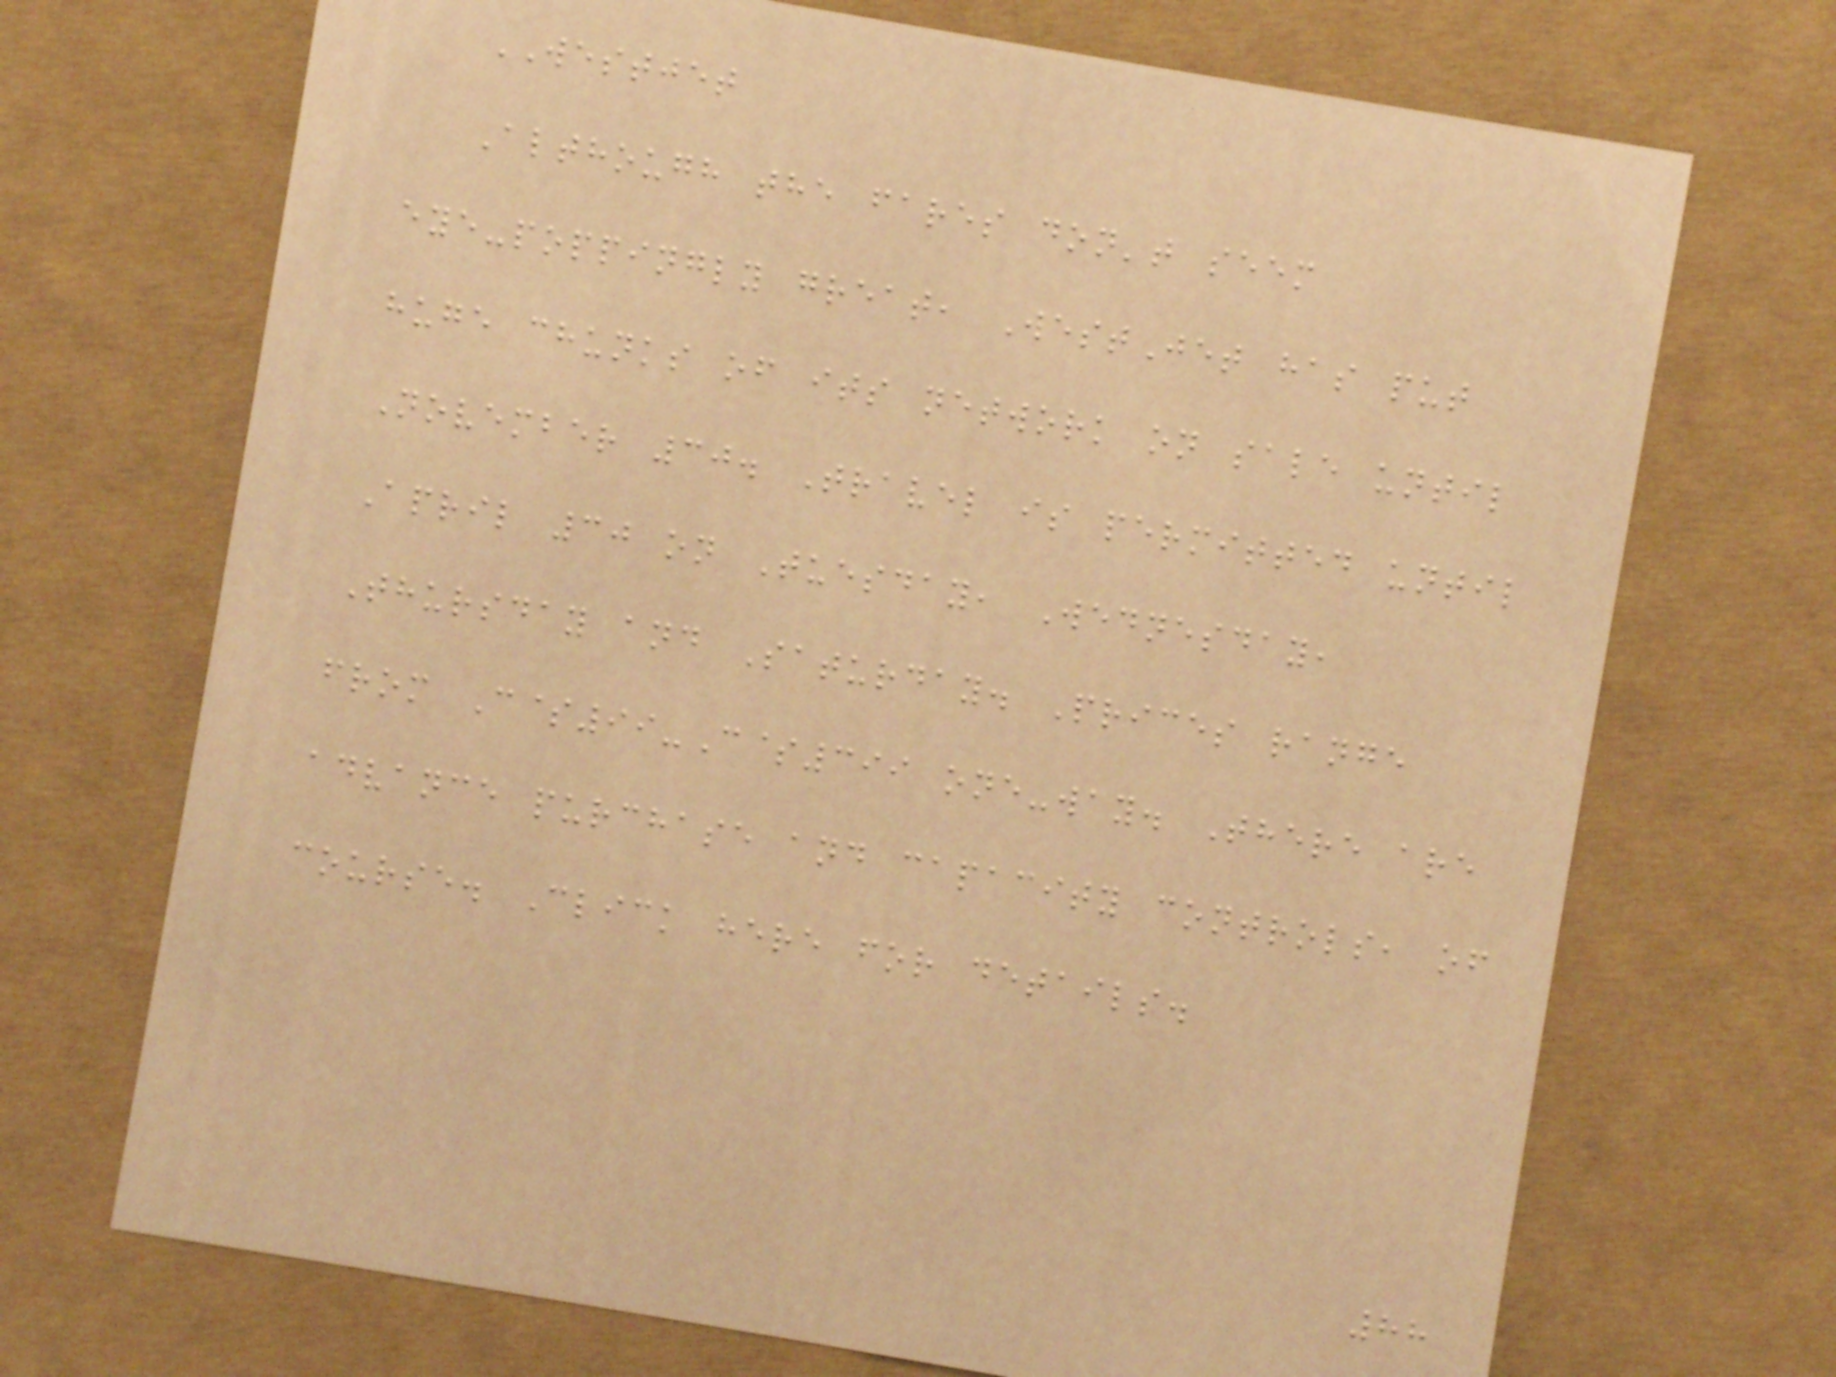WESTJET
Although the fares don't seem
eye-poppingly great, WestJet has put
huge chunks of its network on sale until
November 30. Travel is permitted until
April 30 on Tuesday, Wednesday,
Thursday and Saturday. Prices range
from C$99-C$399 one-way. There are
advance purchase and capacity controls, of
course. Click here for details.
88
